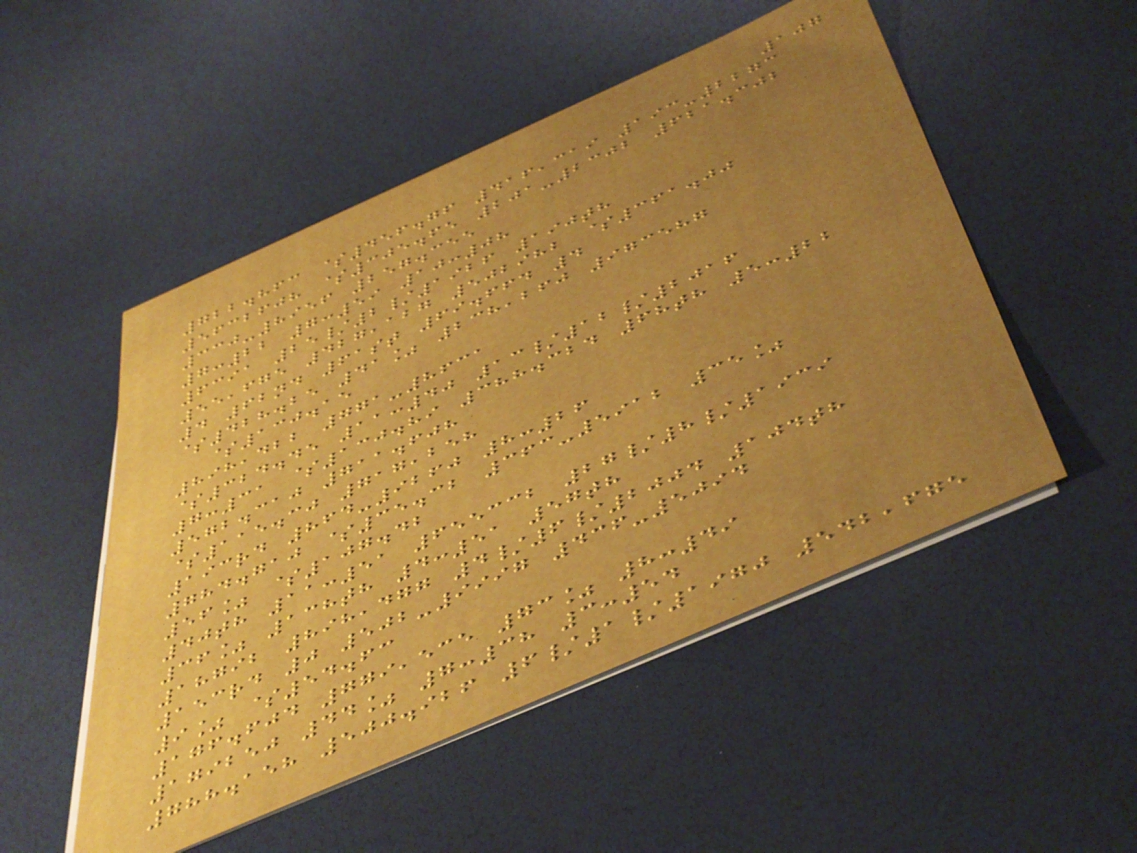107
722.863 $456.76 416,319 193-2273
5632608 $305.65 201-2302 621.302
330-8956 257.355
7:22 7:59 10:08
6391 25/2/1926 190th
55,675 427,127 502982 $361.00
4 62nd 61st 69.664 4
$428.25 41% 238,260 973587
$130.15
898,422 771-8631
$324.45 11:40 13/12/2016
7:31 $130.89 388.324 68th 5:22
572.310 711.608
$115.30 717,258
193rd 864-9260 8:26
784.710 $35.32 363-5912 35%
56% $107.42
40th 11:51 655332 27/8/1939
36% 138th 4:51 57th
18792 898,477 4/6/2004 104th
153rd 0 502-9997 436-5094
9% $54.63
176.604 779,535 73% 8:49
179250 44% 7:38 3:54
788.158 500.926 6/1/1970 542,675
